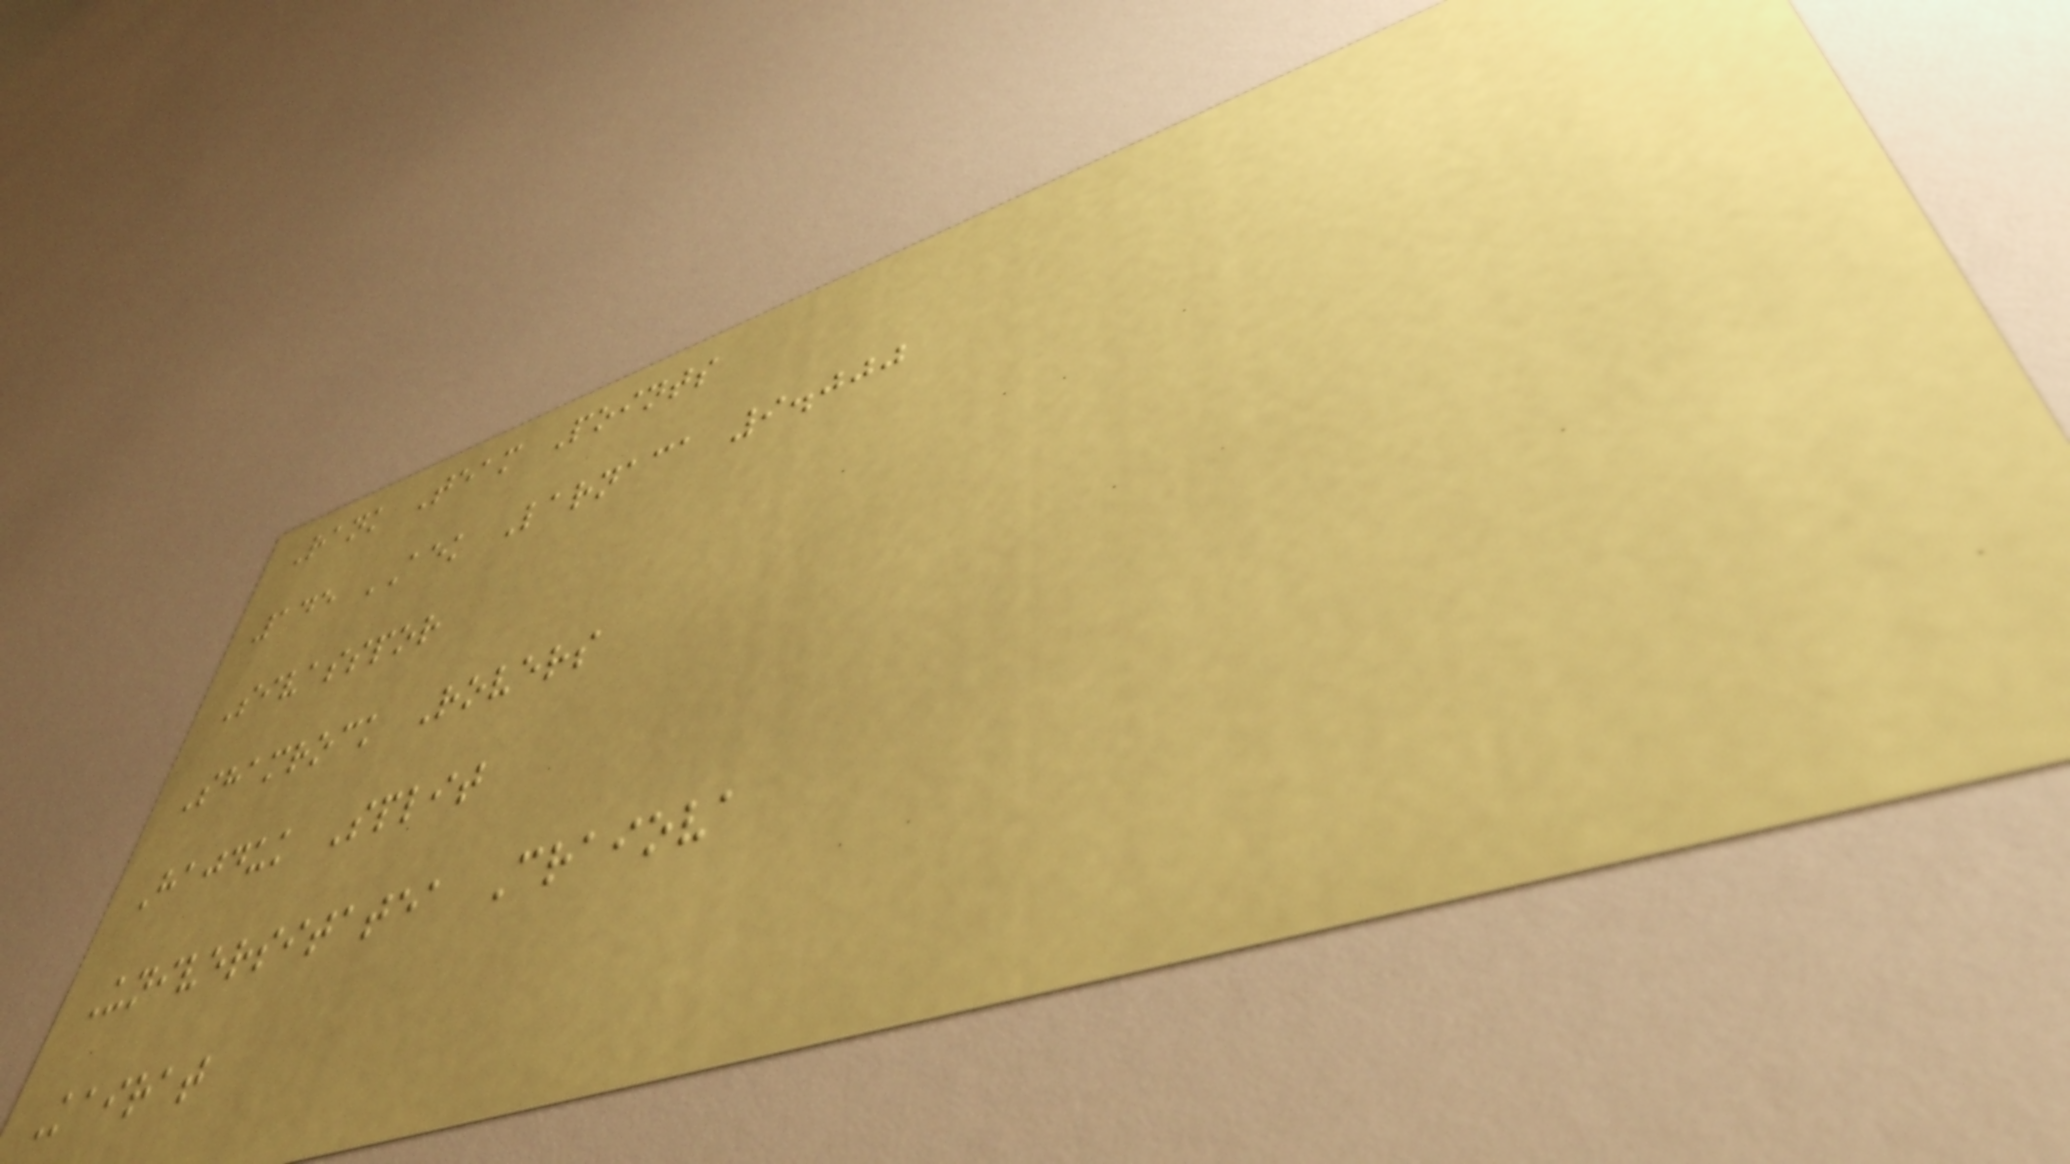Rank Team Points
145 AEK Larnaca 9.000
Sivasspor
Shamrock Rovers
Hajduk Split
Universitatea Craiova
Kairat
